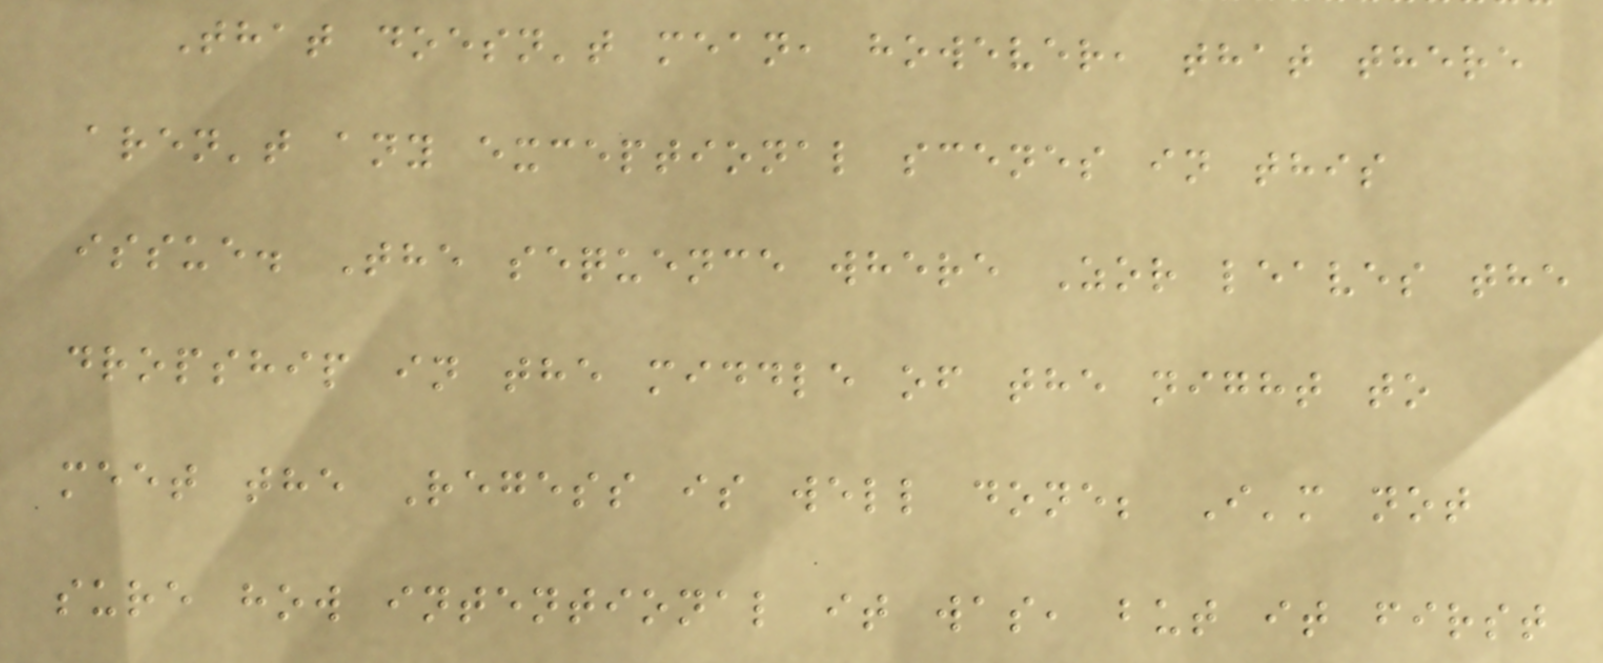That doesn't mean, however, that there
aren't any exceptional scenes in this
issue. The sequence where Zor leaves the
dropship in the middle of the night to
meet the Regess is well done; I'm not
sure how intentional it was, but it first
